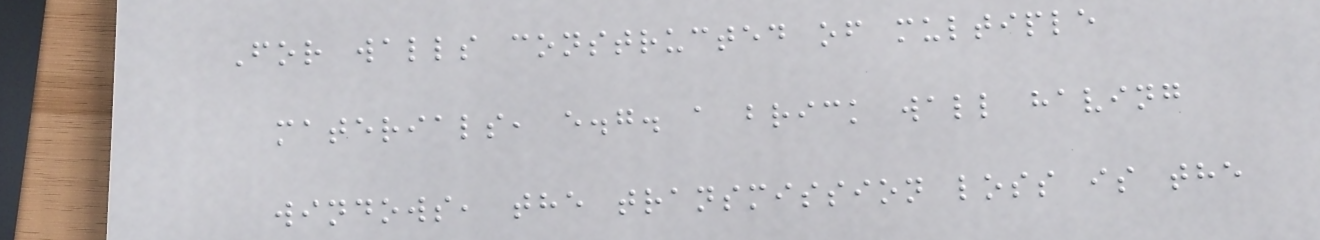For walls constructed of multiple
materials, e.g. a brick wall having
windows, the transmission loss is the
